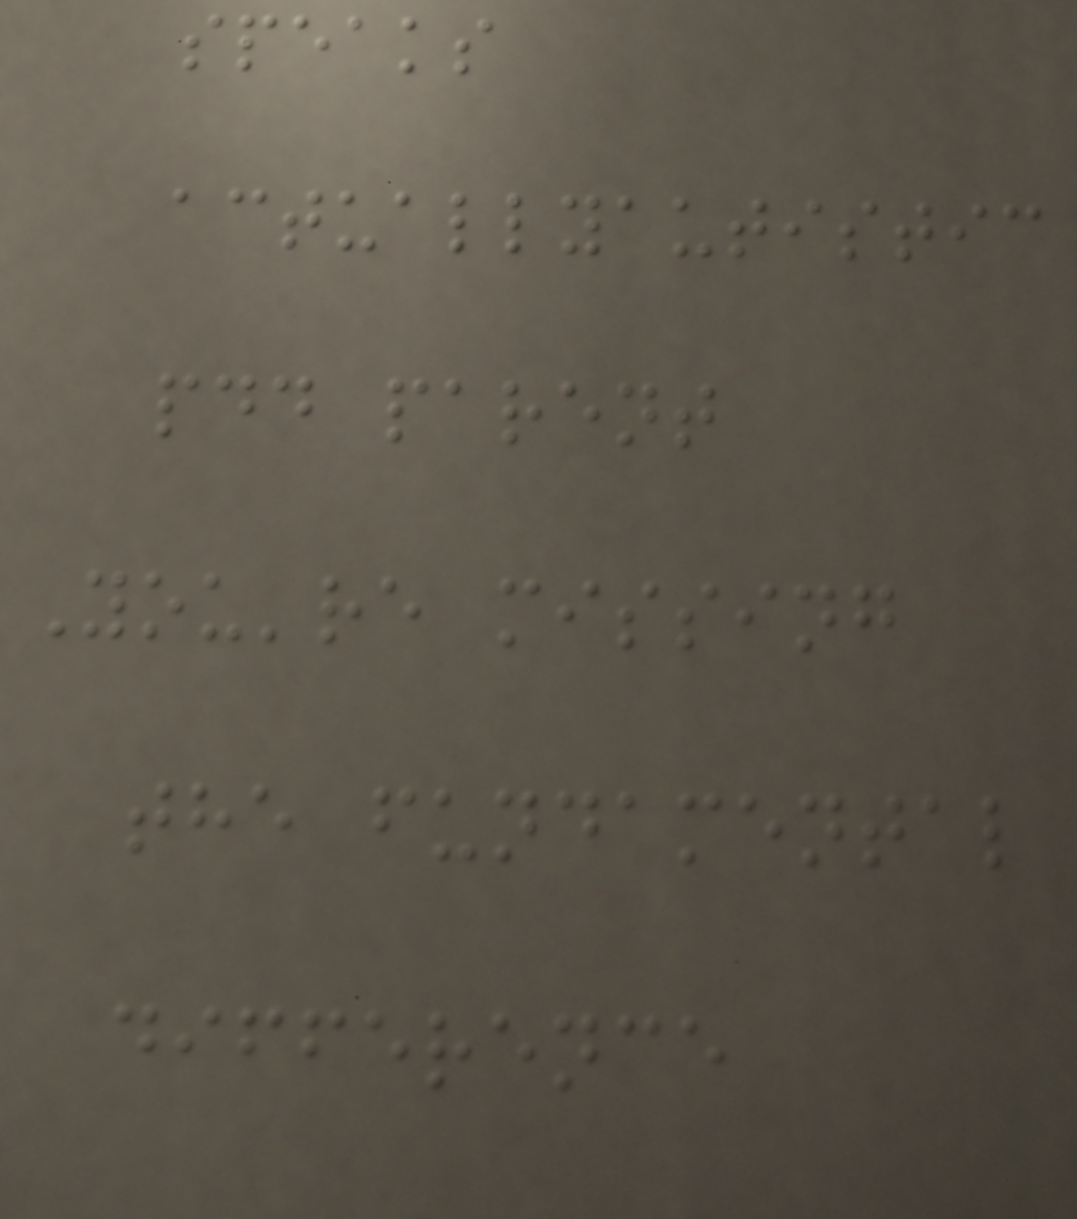speaks
actuallyautistic
pdd parent
You're missing
the fundamental
difference
